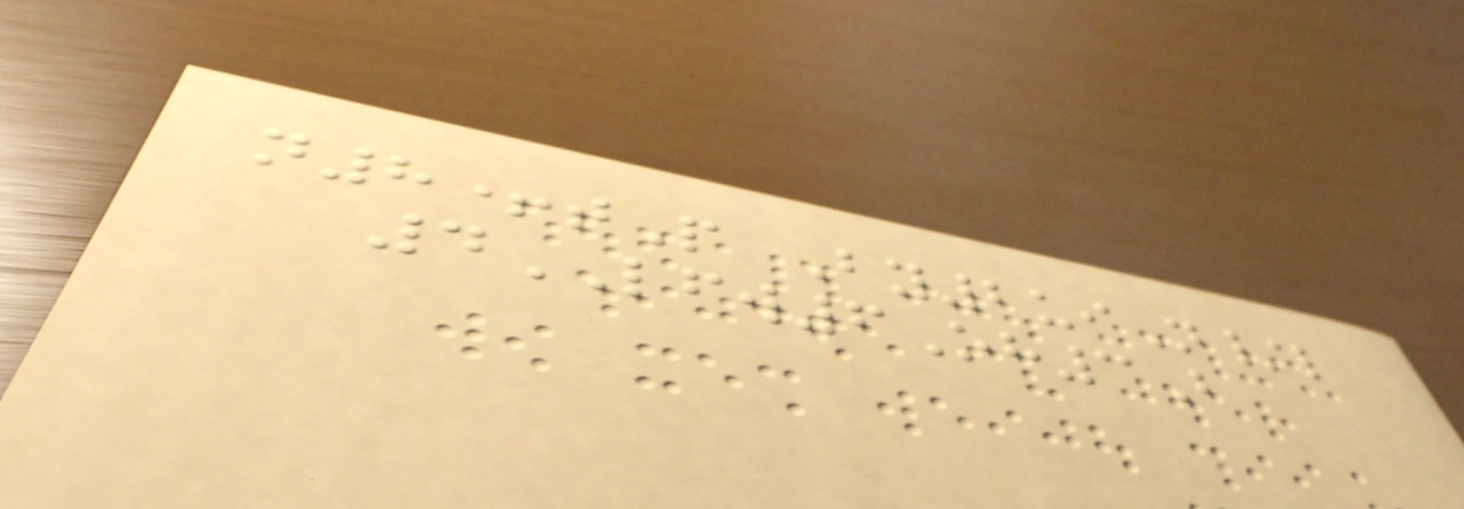n8+tP By2uiN/l
4LFW6Oh3B
